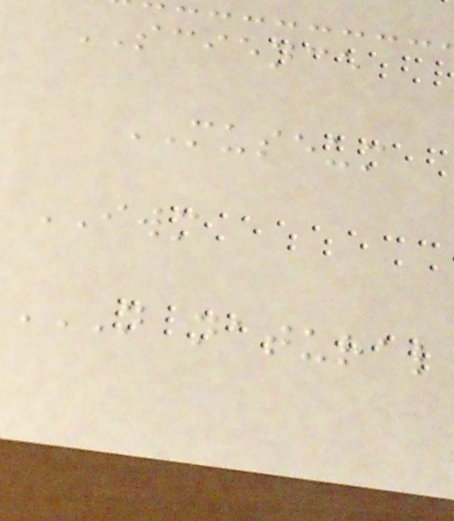SCIENCE
MUSEUM
IWM
N NATURAL
